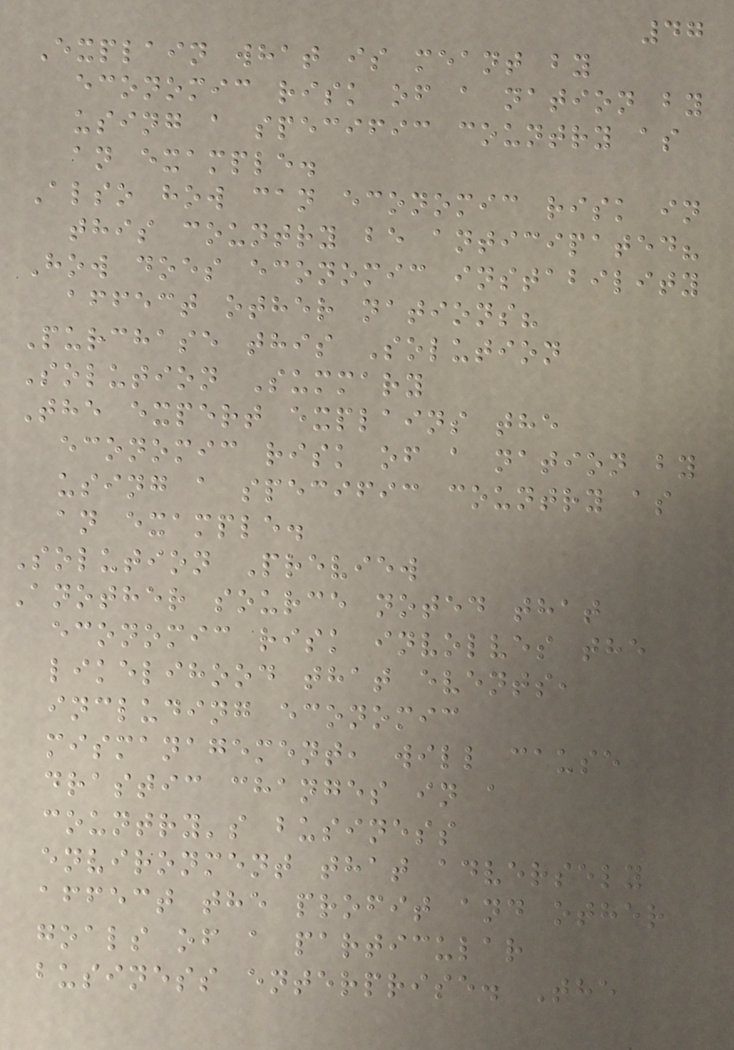47
Explain what is meant by
economic risk of a nation by
using a specific country as
an example.
Also how can economic risk in
this country be anticipated?
How does economic instability
affect other nations?
Purchase this Solution
Solution Summary
The expert explains the
economic risk of a nation by
using a specific country as
an example.
Solution Preview
Another source noted that
economic risk involves the
likelihood that events,
including economic
mismanagement, will cause
drastic changes in a
country's business
environment that adversely
affect the profit and other
goals of a particular
business enterprise. The
